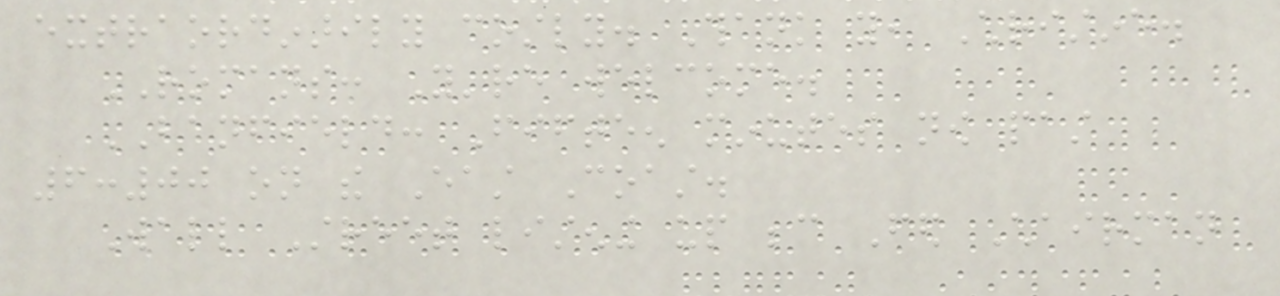extraordinarily costly. Thank you, Christine.
ROMANS: You're welcome.
BANFIELD: Fifteen minutes now past
6:00 on the East Coast.
Wall Street listening up because Fed Chairman
